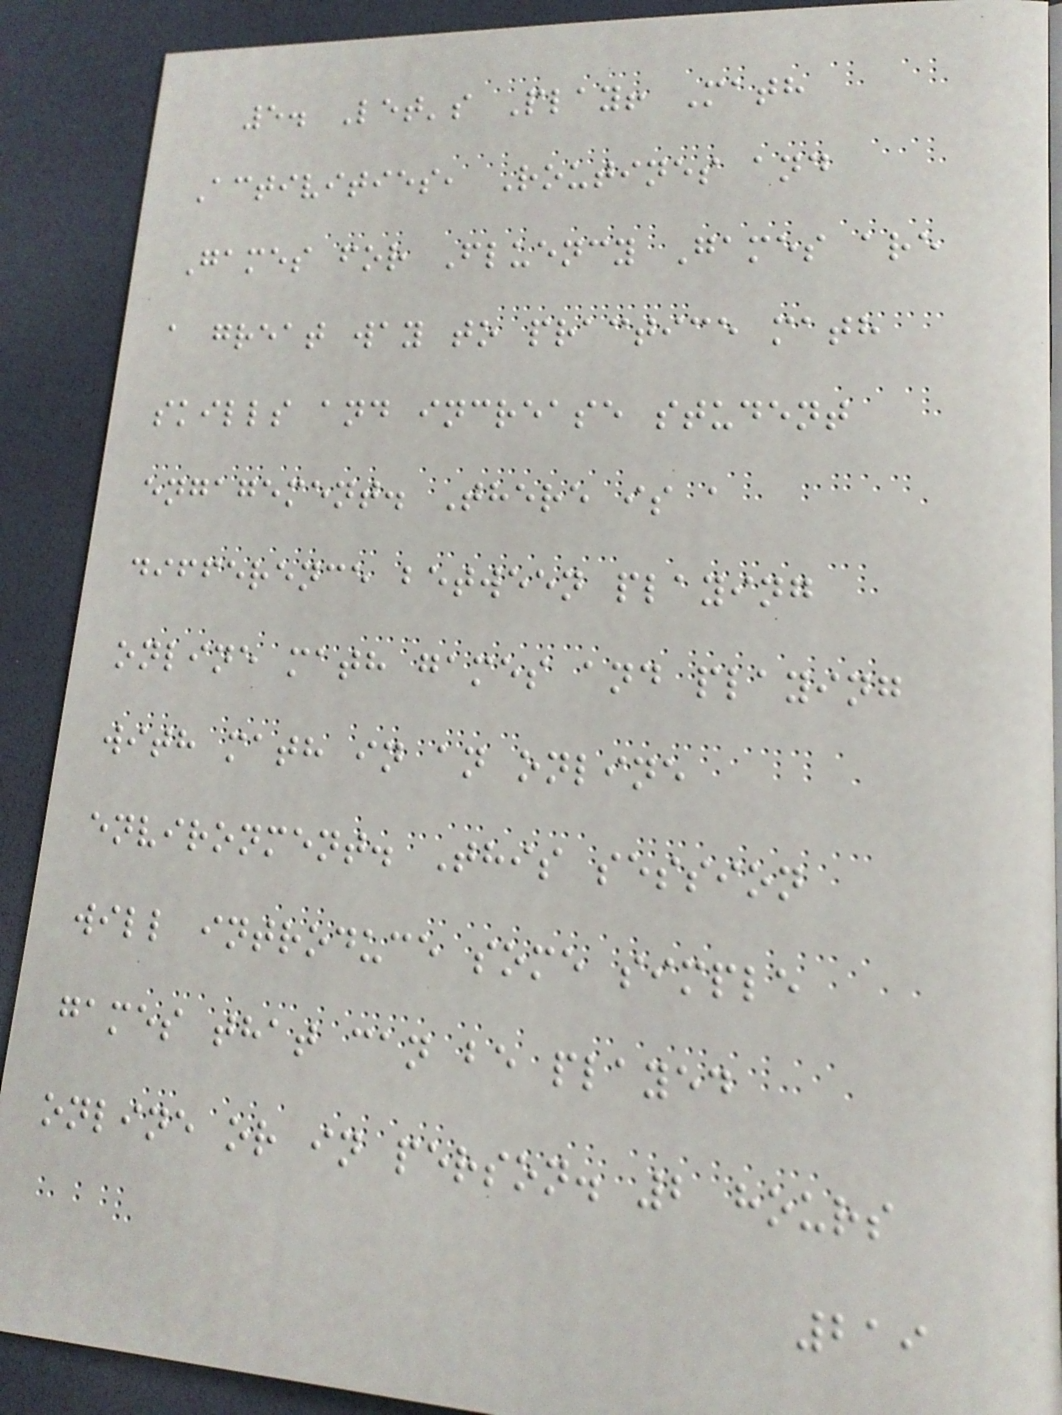5. Let's Play! Math
Activities, Routines and
Games for Fluency Games are
a great way to practice math
skills and increase student
engagement. There is a
difference between playing
online math games and playing
with math in an online
environment. This session
will introduce some simple
games that can be played
online or in person. 2 hours
219
